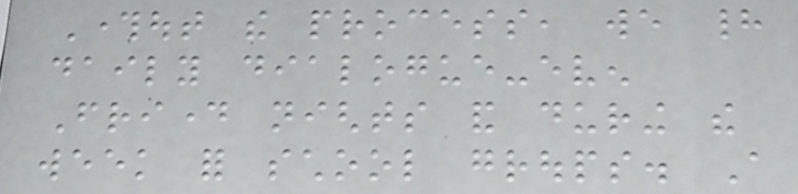Throughout the process, we had
daily dialogue-even
Friday nights and during the
week for school groups. A
